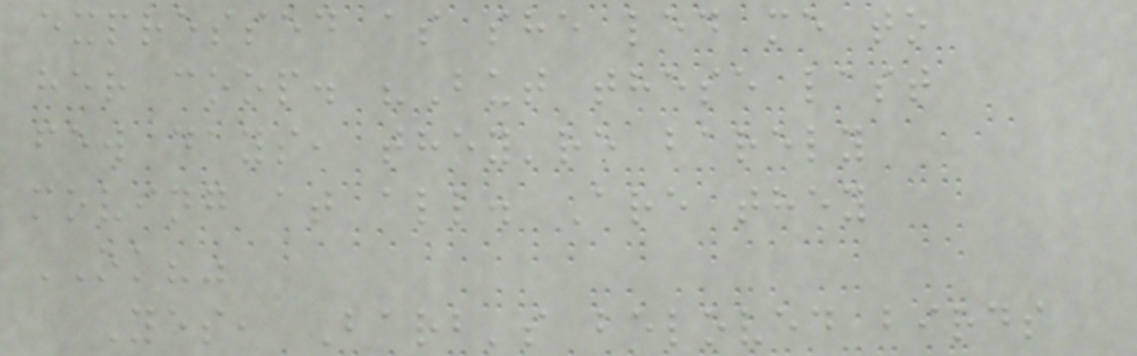expressed as she led me to
her coop. "But these last
few days, they're barely
moving at all. Are they
OK?"
Yes, Barb's beloved birds
